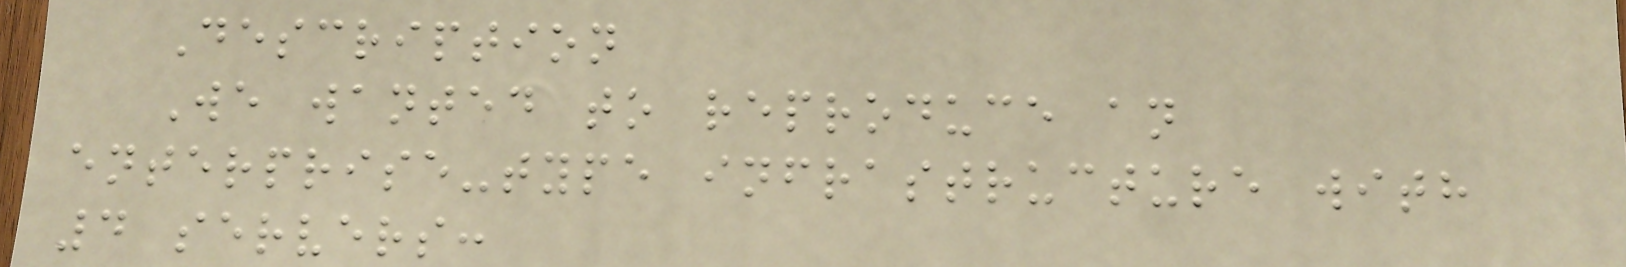Description
We wanted to reproduce an
enterprise-type infrastructure with
4 servers:
